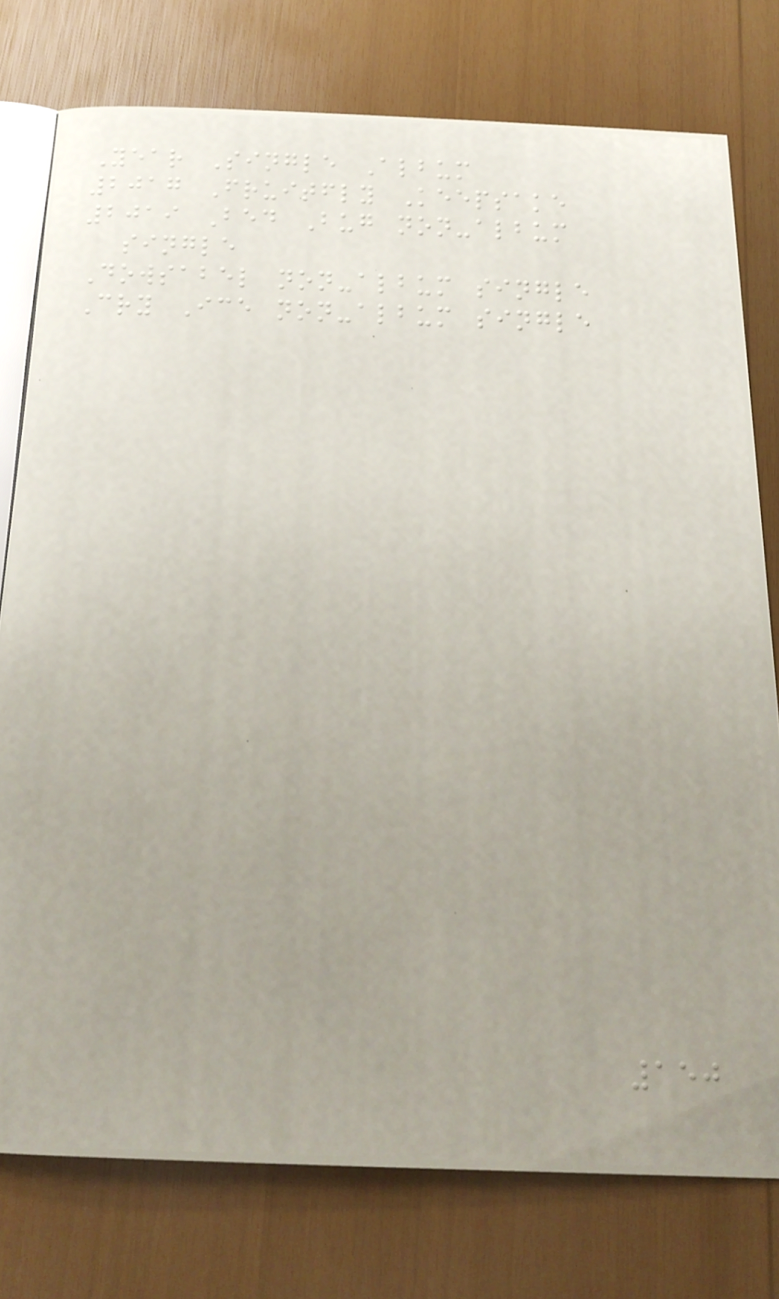Year Single Album
2017 Fruitfly Keepsake
2019 Bed Bug non-album
single
Dowsabel non-album single
Cry Ice non-album single
150
